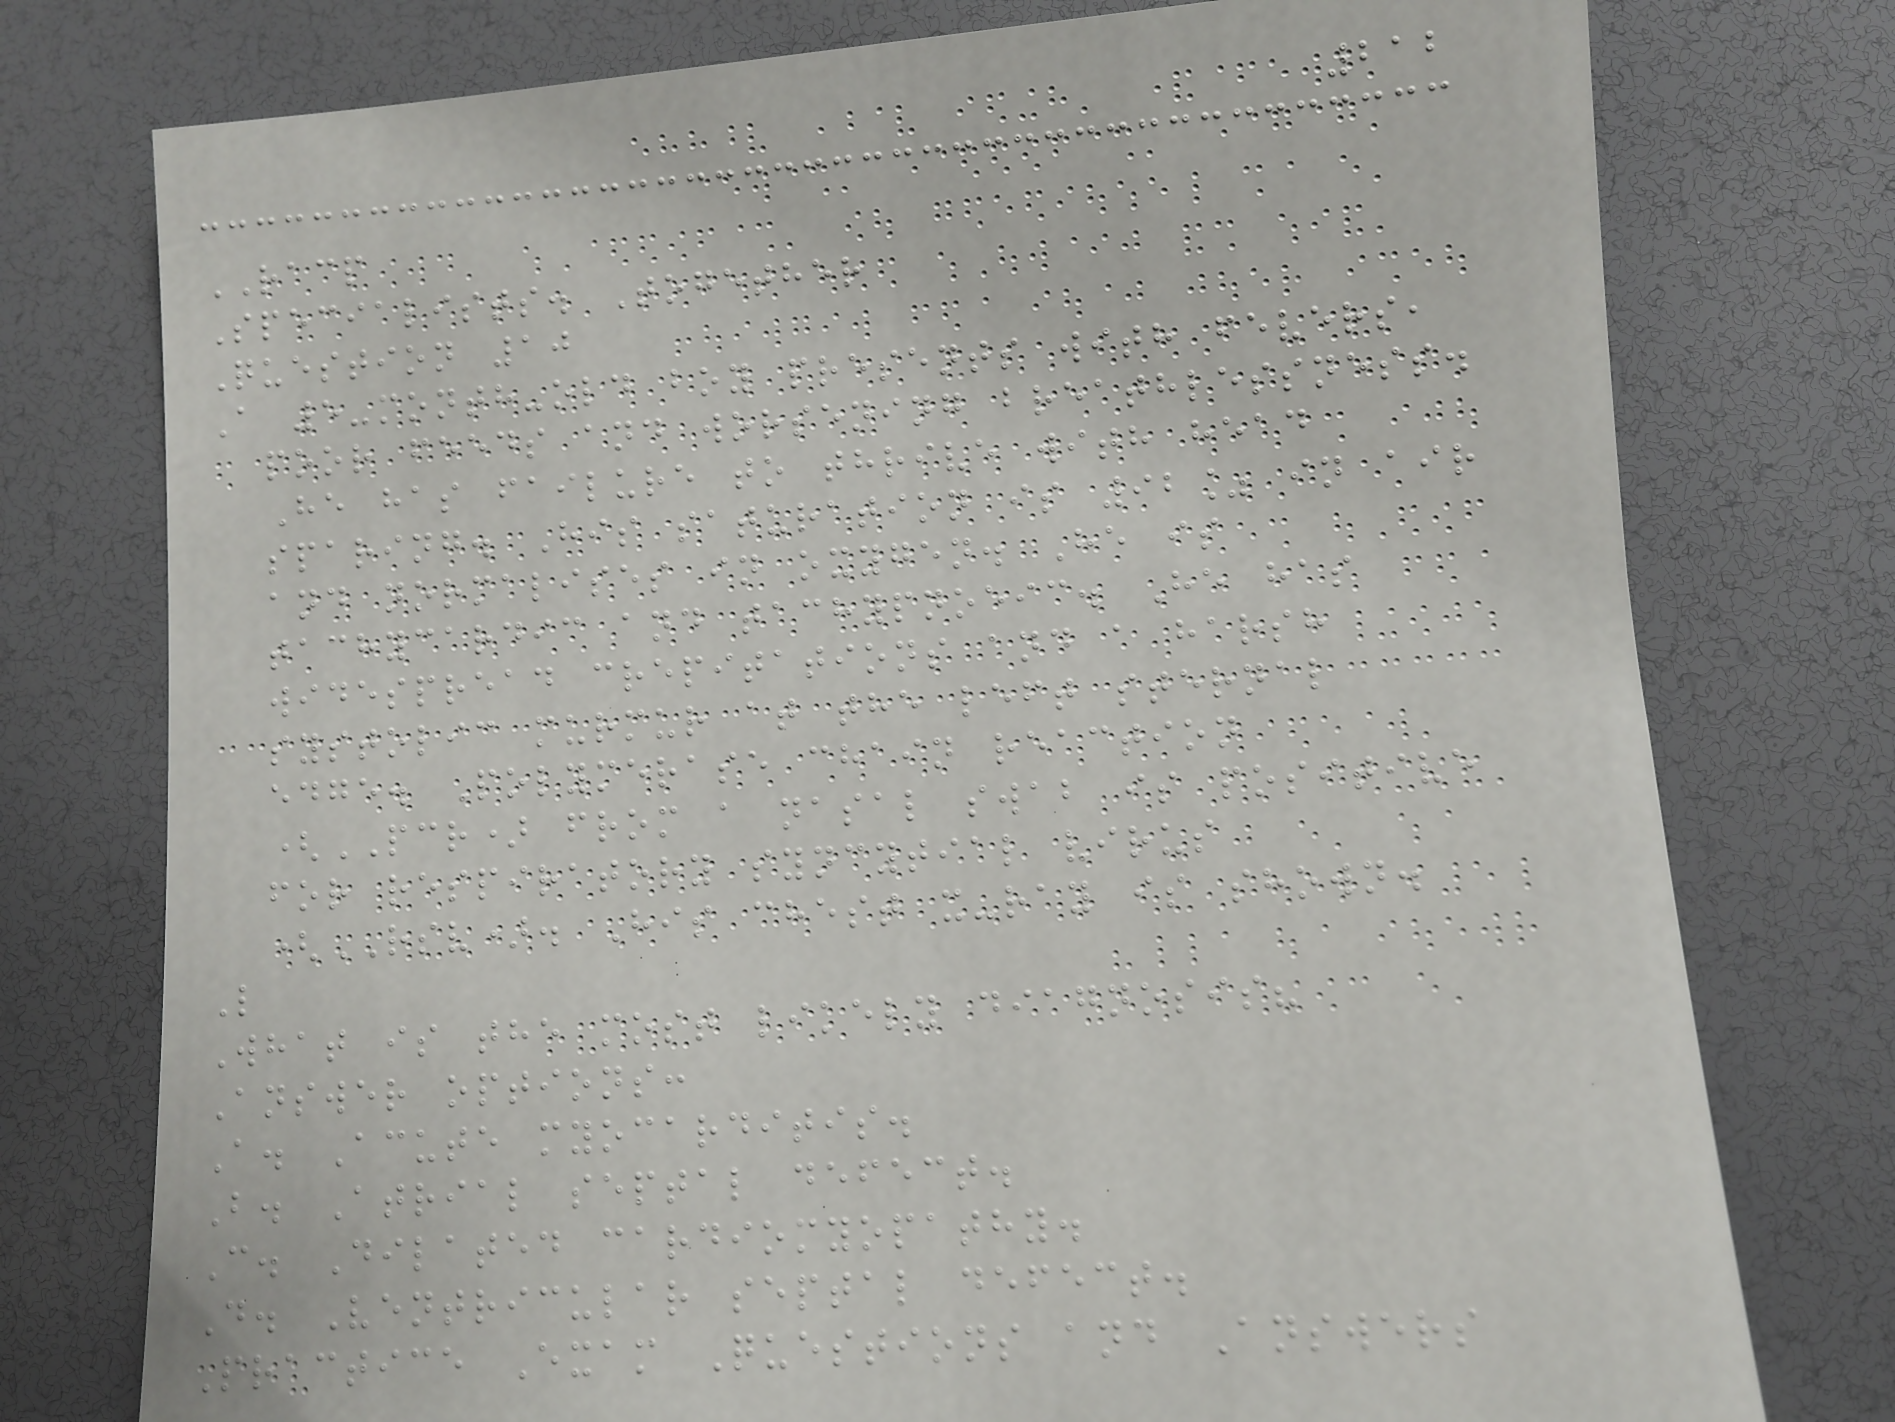212
RACP
Specialists. Together
Question 10
A 5-month-old boy presents with fevers,
poor feeds and worsening breathlessness.
He has failure to thrive with head
sparing. His saturation is 92% in air
and normalises in oxygen. He is
tachycardic and tachypnoeic. He has
widespread crepitations and a harsh
systolic murmur at the left sternal
edge. Polymerase chain reaction
(PCR) from a nasal swab is positive
for respiratory syncytial virus
(RSV). His chest x-ray is shown.
L
What is the most likely diagnosis?
Answer options:
A. Acute myocarditis.
B. Atrial septal defect.
C. Dilated cardiomyopathy.
D. Ventricular septal defect.
Practice Exam Questions and Answers
